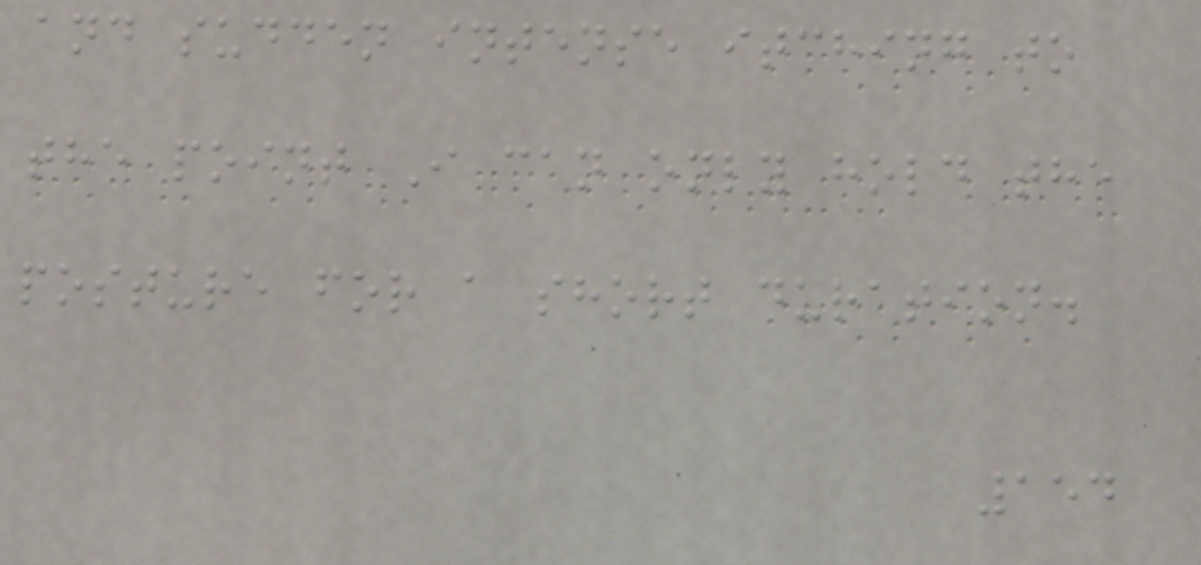and sudden intense itching to
the point I can only hold the
posture for a short duration.
154
